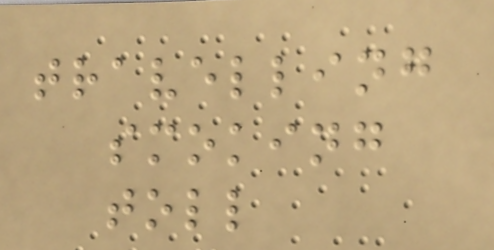travelling
smoking
toll
